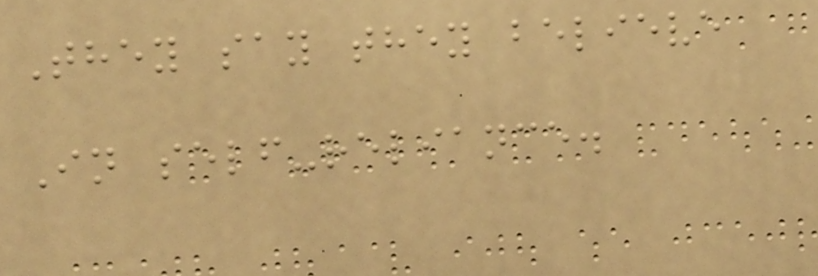They say they believe
In self-reliance.
